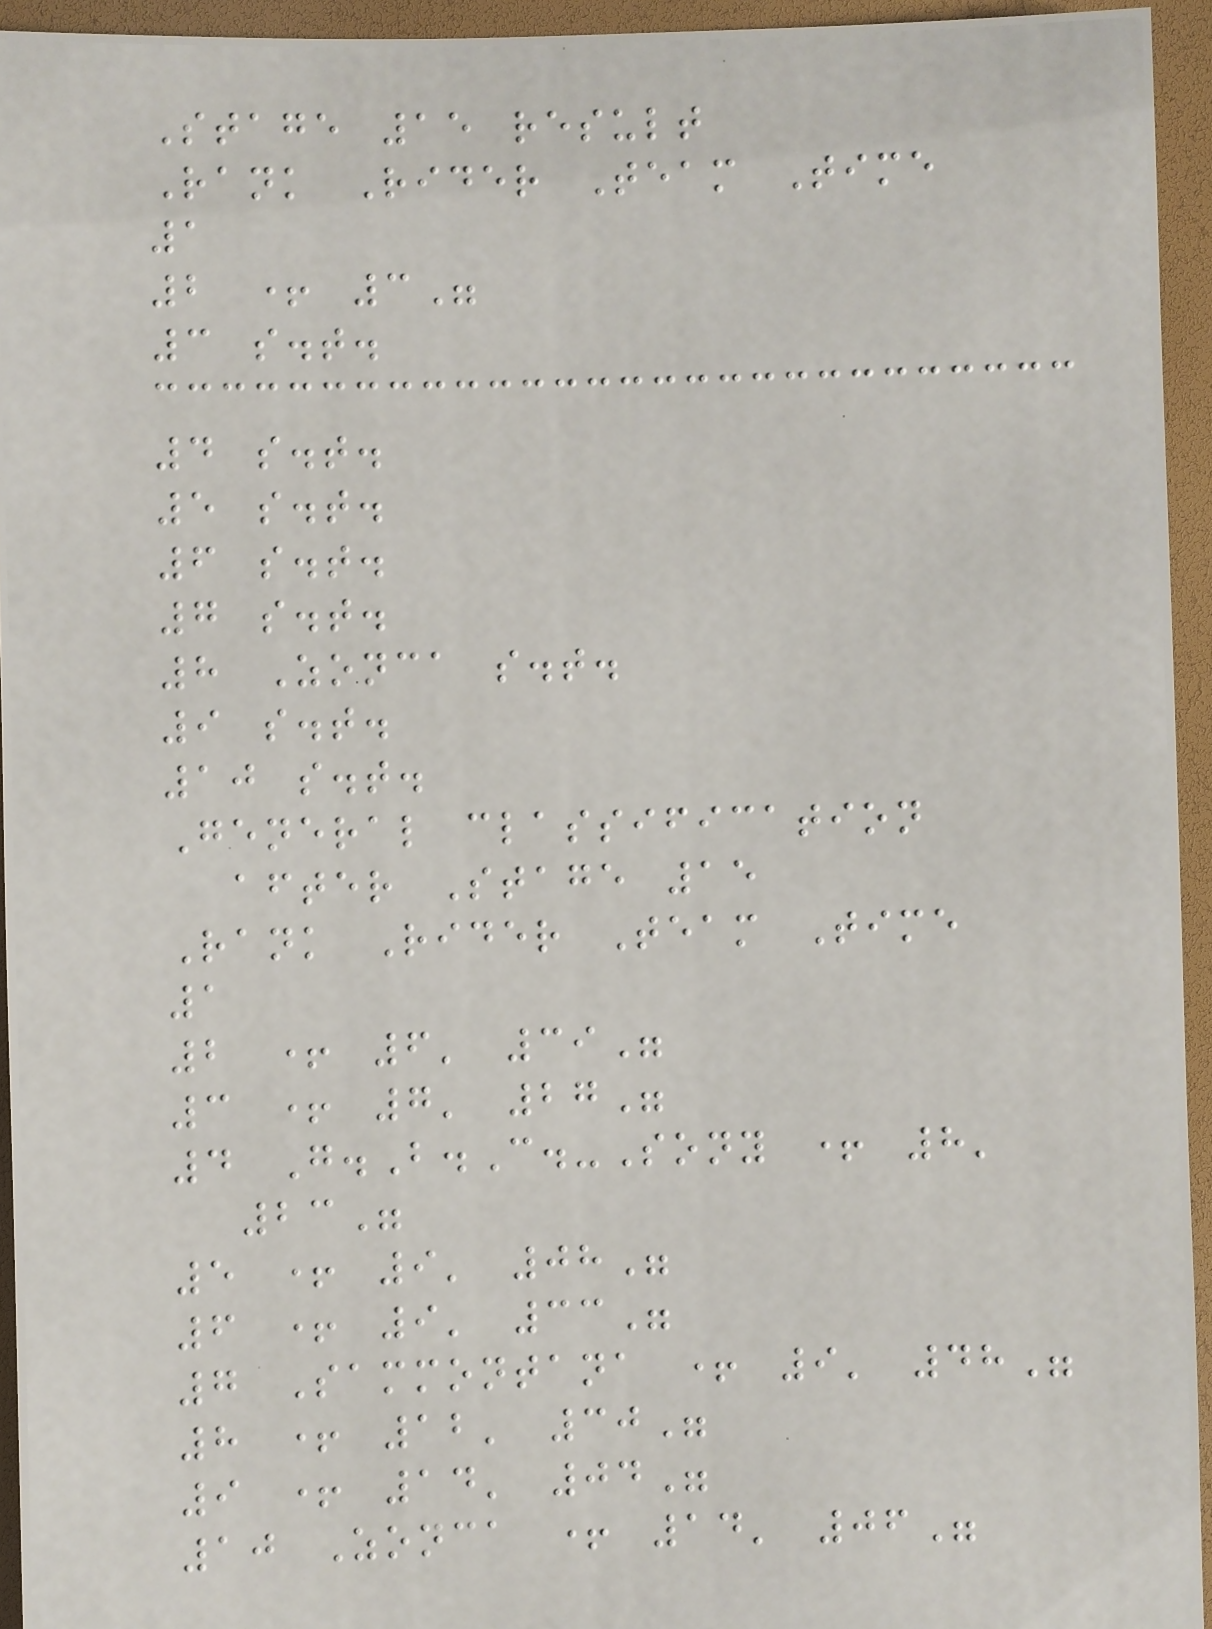Stage 15 result
Rank Rider Team Time
1
2 + 3"
3 s.t.
4 s.t.
5 s.t.
6 s.t.
7 s.t.
8 Zonca s.t.
9 s.t.
10 s.t.
General classification
after Stage 15
Rank Rider Team Time
1
2 + 6' 39"
3 + 7' 27"
4 G.B.C.-Sony + 8'
23"
5 + 9' 08"
6 + 9' 33"
7 Sammontana + 9' 48"
8 + 12' 30"
9 + 14' 04"
10 Zonca + 14' 06"
